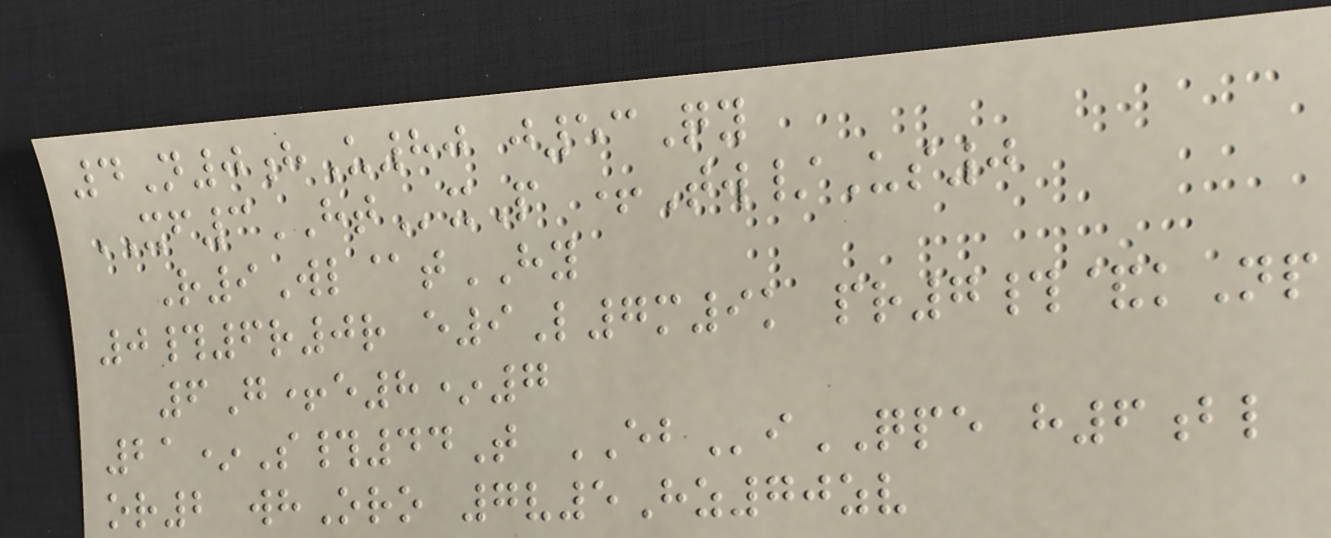4N0hU80 j53Qy
XF3HTxP +Tw/Us0
R9Wl@tHY
0#6r0r e9L7m9k pr7#&kNp
6G+e8*7
21*S#44T EBiQPE h6bl
or2 whOro 7v5Hz70zv
